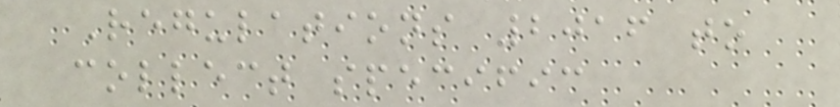Regulations 2016 to
collect specific
